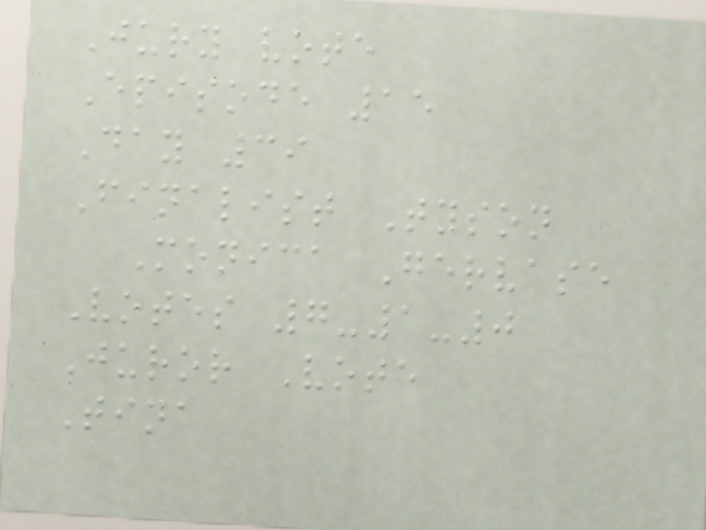Jury vote
Episode 15
Day 39
Finalist Tyson
Monica Gervase
Votes 7-1-0
Juror Vote
Tina
